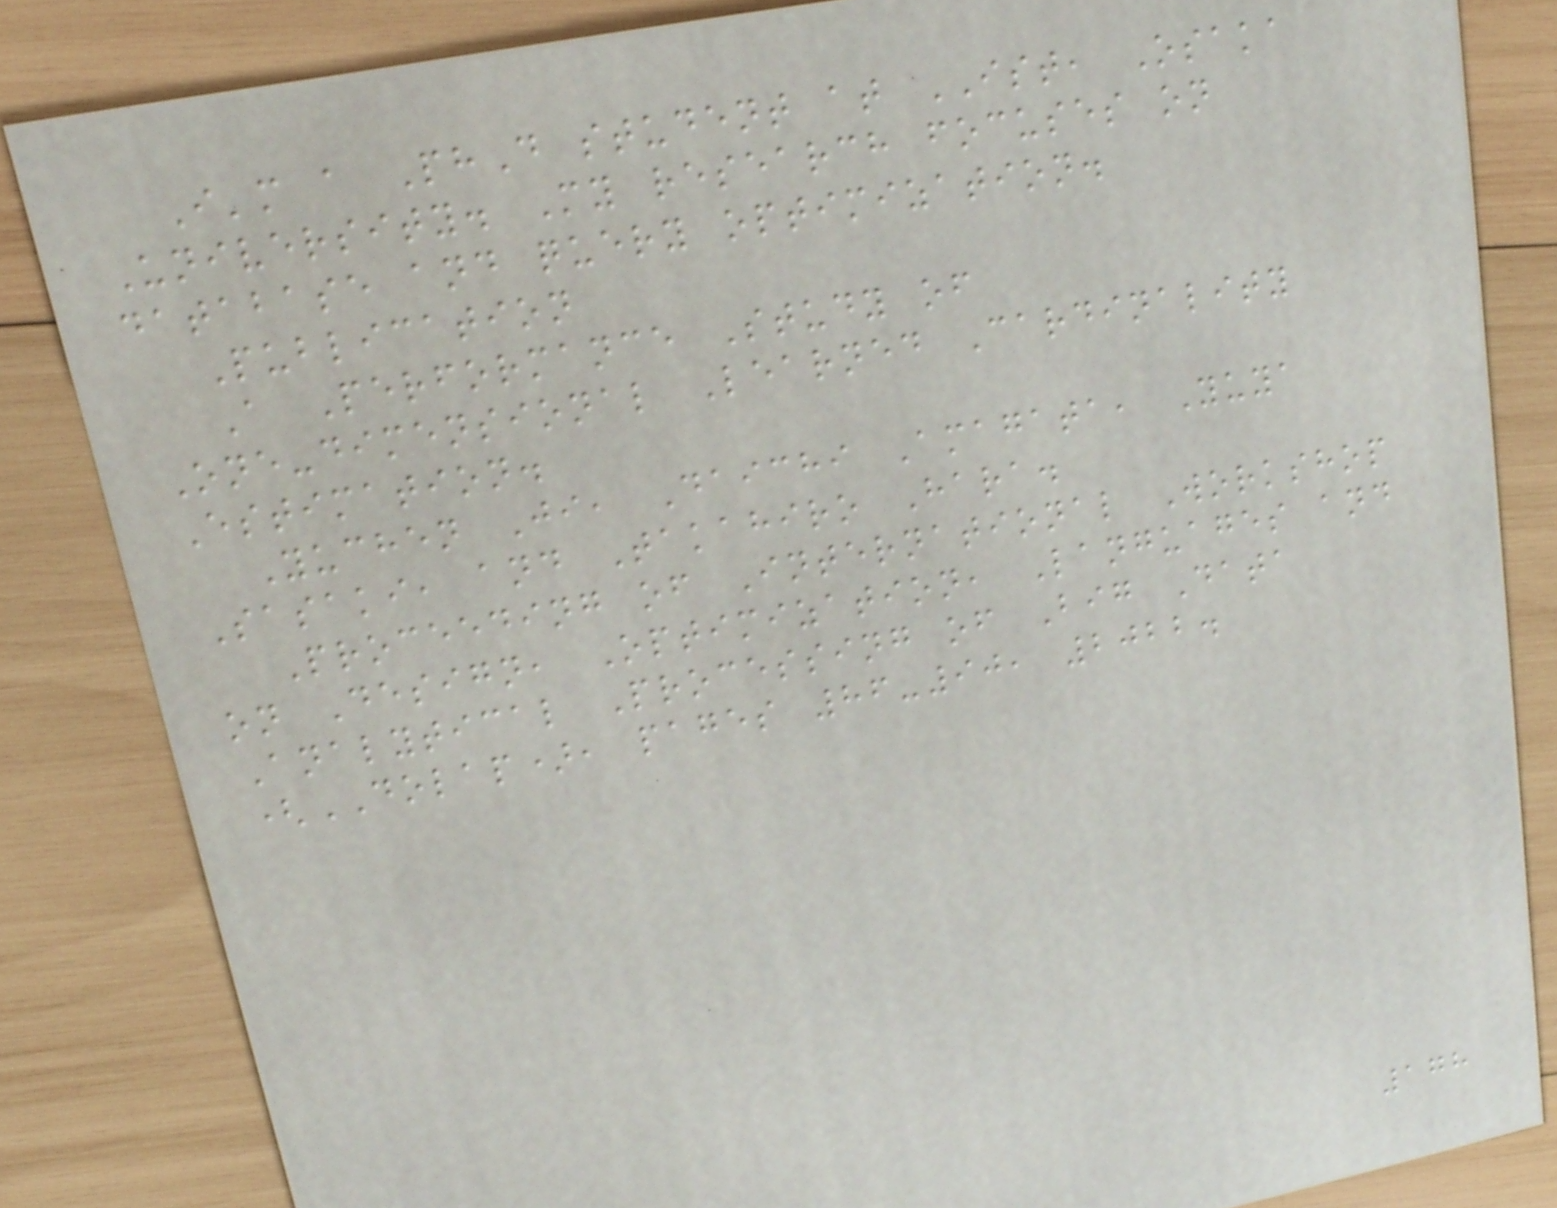I'm a PhD student at IST, Osaka
University. My research focuses on
database and query optimization.
Publication
A Performance Study of
One-dimensional Learned Cardinality
Estimation.
Yuchen Ji, Daichi Amagata, Yuya
Sasaki, and Takahiro Hara.
Proceeding of International Workshop
on Design, Optimization, Languages and
Analytical Processing of Big Data
(DOLAP), pages 86-90, 2022.
178
